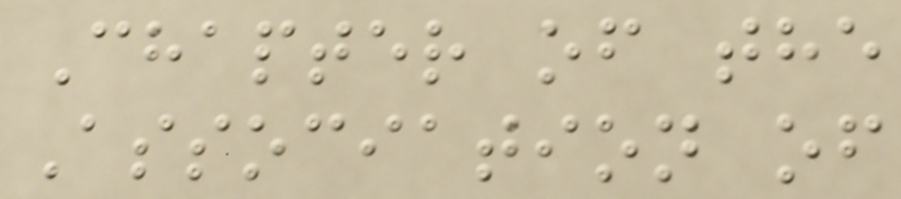Chapter of the
Association of
